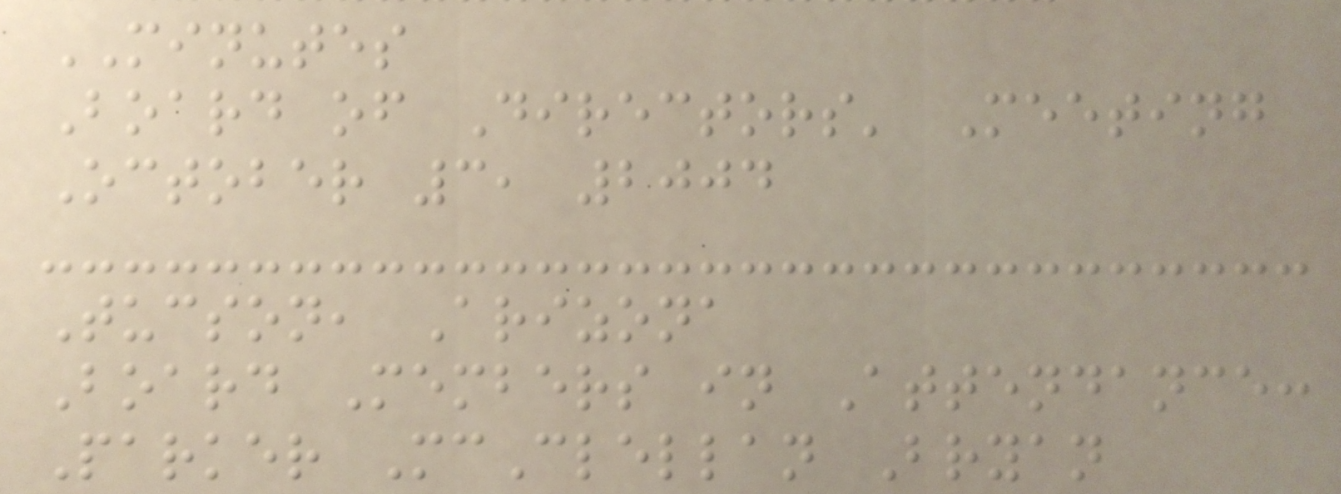MINUTES
Board of Directors' Meeting
October 3, 2004
Tucson, Arizona
Board Members in Attendance:
Parker McClellan Bryan
